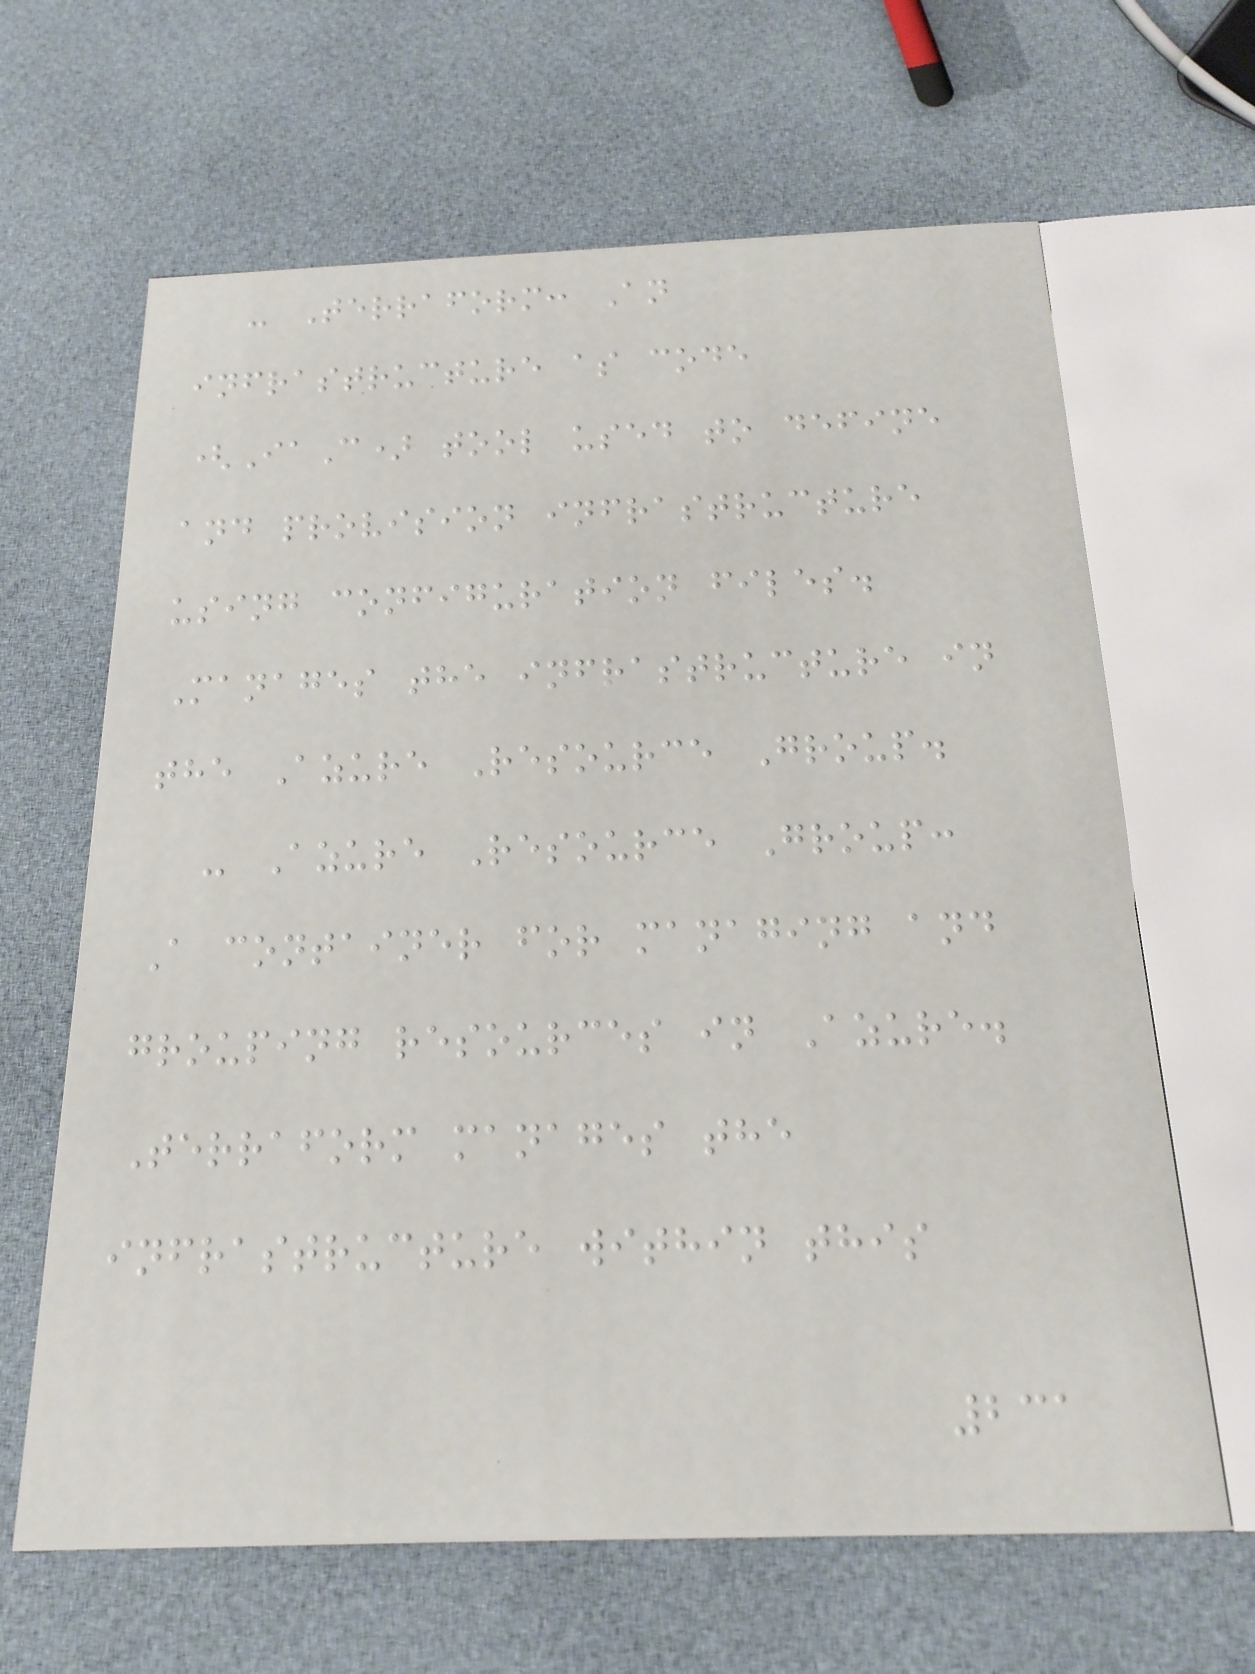- Terraform: An
infrastructure as code
(IaC) tool used to define
and provision infrastructure
using configuration files.
Manages the infrastructure in
the Azure Resource Group.
- Azure Resource Group:
A container for managing and
grouping resources in Azure.
Terraform manages the
infrastructure within this
231
